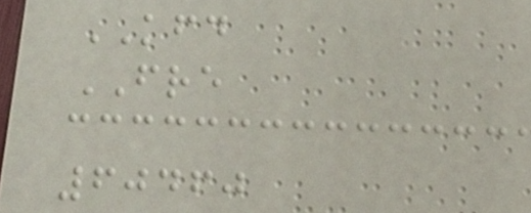KFD
FRE
60460
